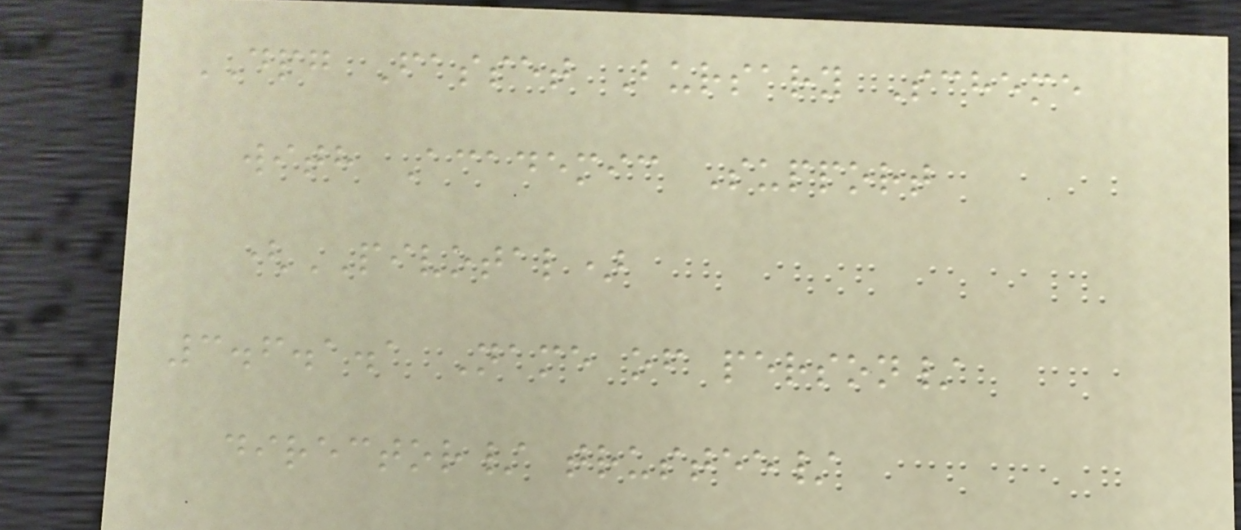DPG Fasset Bursary Scheme
with Academic Support
(PIVOTAL)
3.6.1.1 Name of person/
director/ trustee/
